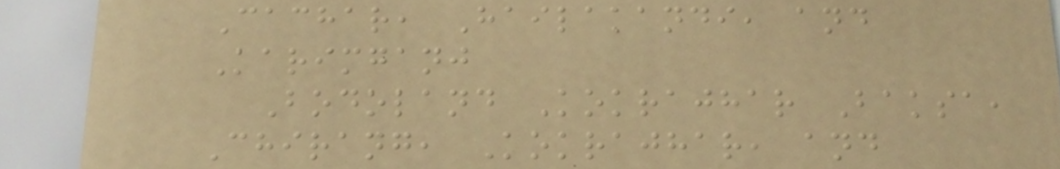Cachar, Hailakandi, and
Karimganj
Bodoland Kokrajhar Baksa,
Chirang, Kokrajhar, and
